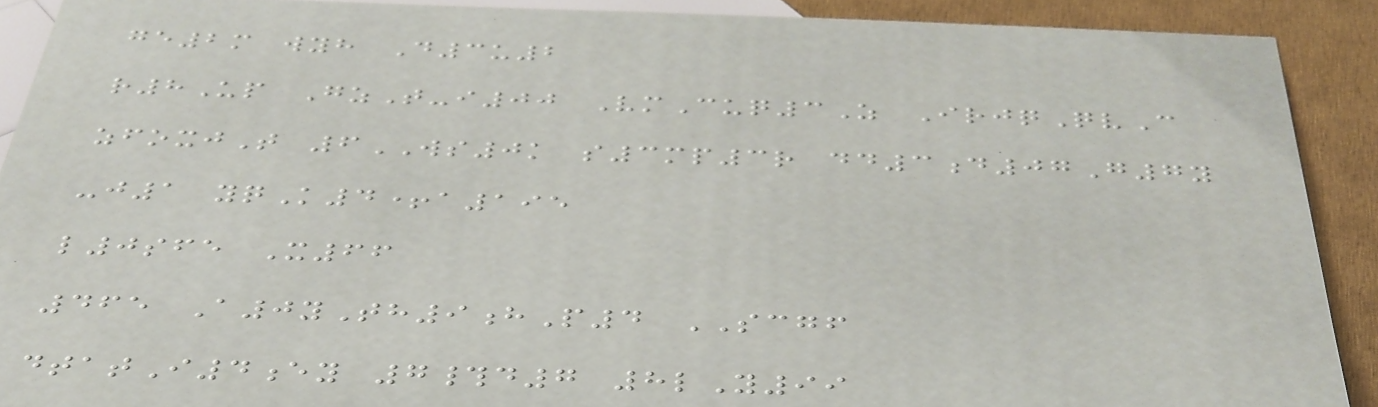ge2m wyh D3u2
r8Up GzT-i00 VmCuq3Z IrjqQvC
zfoxjT 6WS0k s3mp3r dd3d07G7y
-j1 yqK4+a195
l0sfe X66
465 A0yTh9hP4 SCGF
dtatI4ey 7#d7 8lY99
